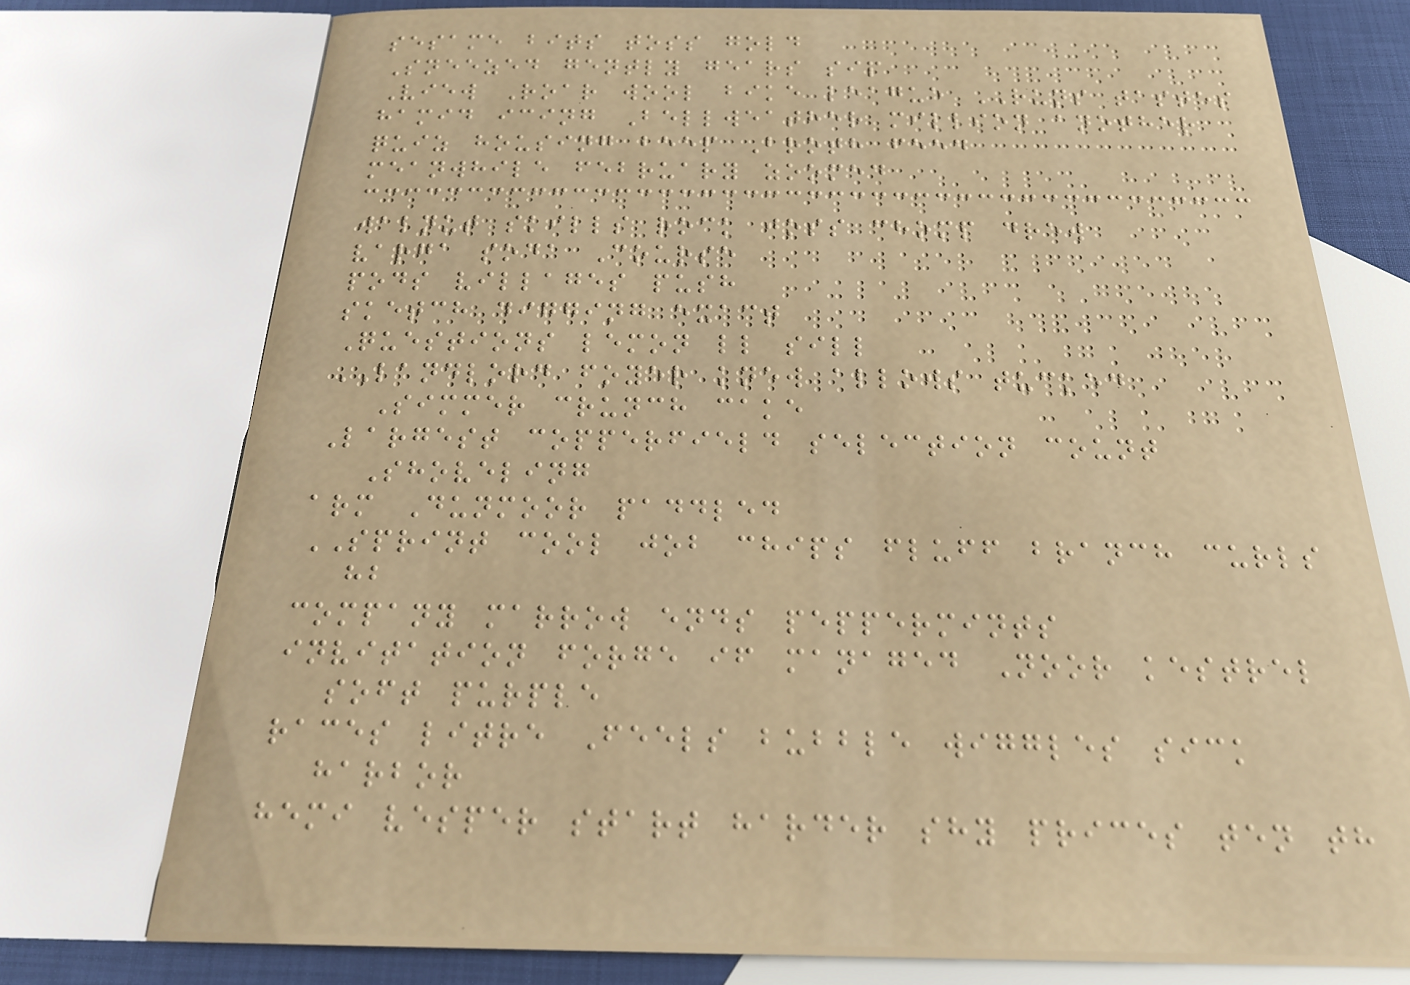sesame bits toss gold
Sneezed gently gears sip
View Roar wool bike league RUNS tastes
hamid icing Bellweather million another
quiz housing beep Broth feed
meanwhile february zoomed
walnut skills rock joss chomp drew
varga soda Course
pods villages push
sketch digging exact
Questions lemon ll sill
LANDLORD foyer knew allows tucked
Simmer crunch cake
Largest copperfield selection count
Shoveling
arm Dunmoor paddled
SPRINT cool job chips fluff branch curls
hb
company marrow ends peppermints
invitation forge if managed Noor kestrel
soft purple
races litre Feels bubble wiggles sick
harbor
hemi vesper start harder shy prices ten th
